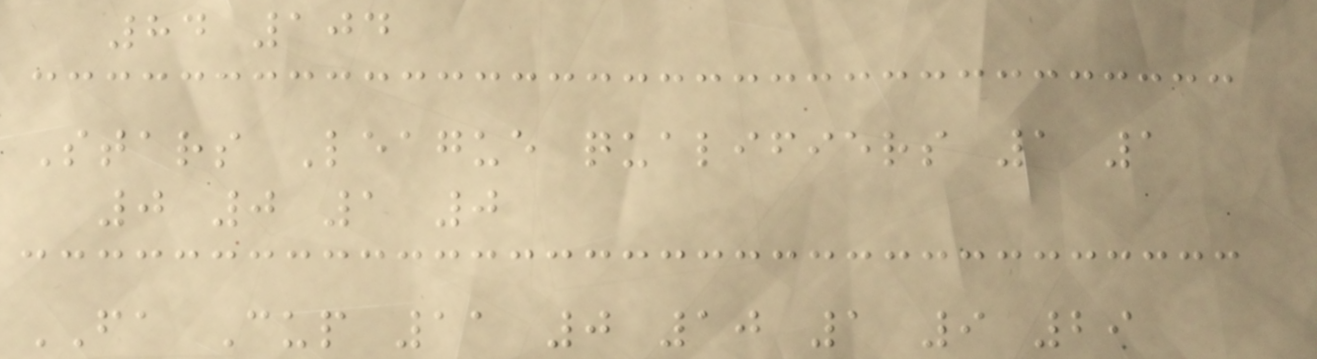84 104
Stars League qualifiers 1 1
0 0 1 0
FA Cup 11 0 10 1 9 29
